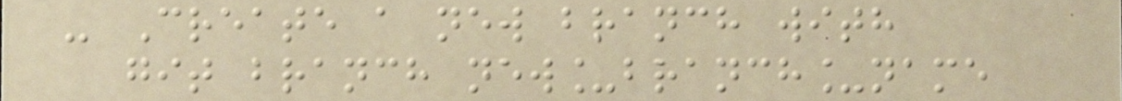- Create a new branch with
git branch new_branch_name
